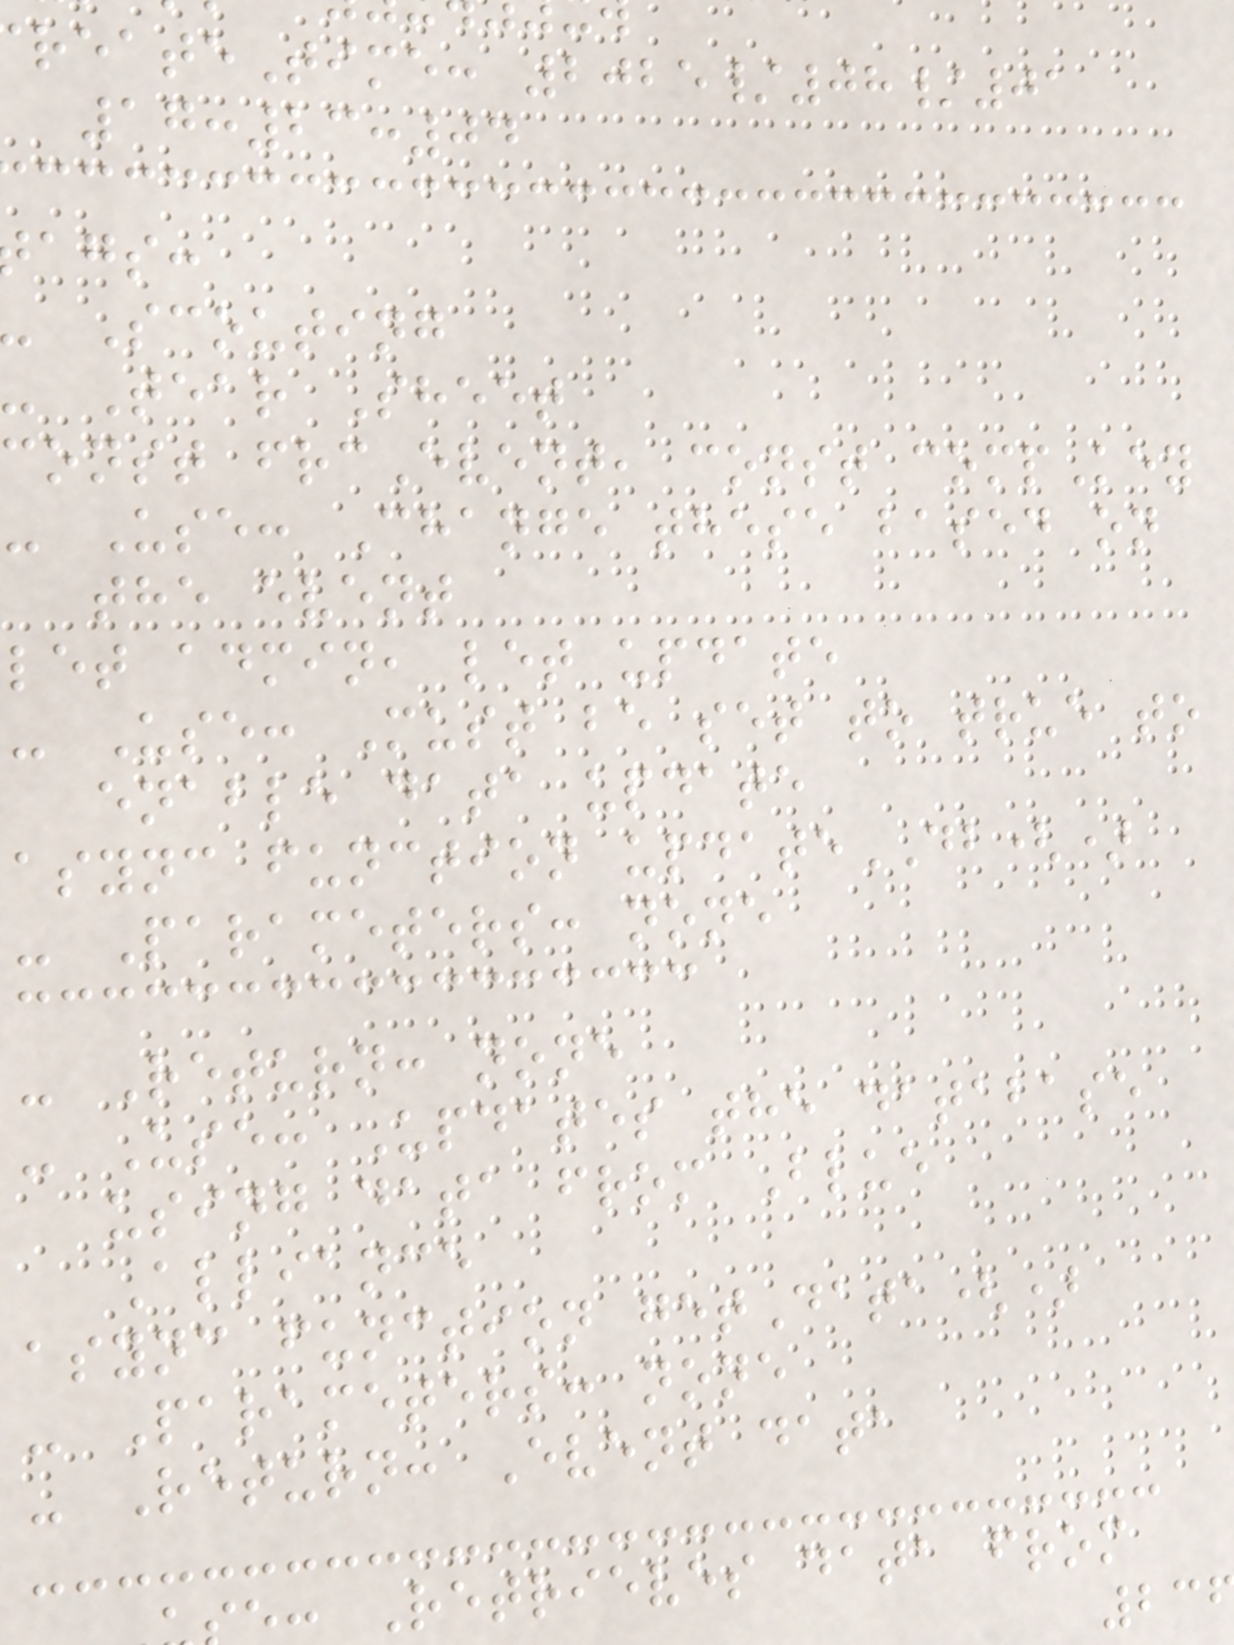reateTime: 2025/08/01
17:23:04
ags:
Scouting
- Tear Sheet
const frcEvent, const compKey
- Use: Change these based on
the event
let admin, let update
- Use: Must be set to true to
enable data update
async function updateDB()
- Parameters: none
- Return: none
- Use: Updates the database
using data from Blue
Alliance
async function getData()
- Parameters: none
- Return: Event data
: Retrieves data from
